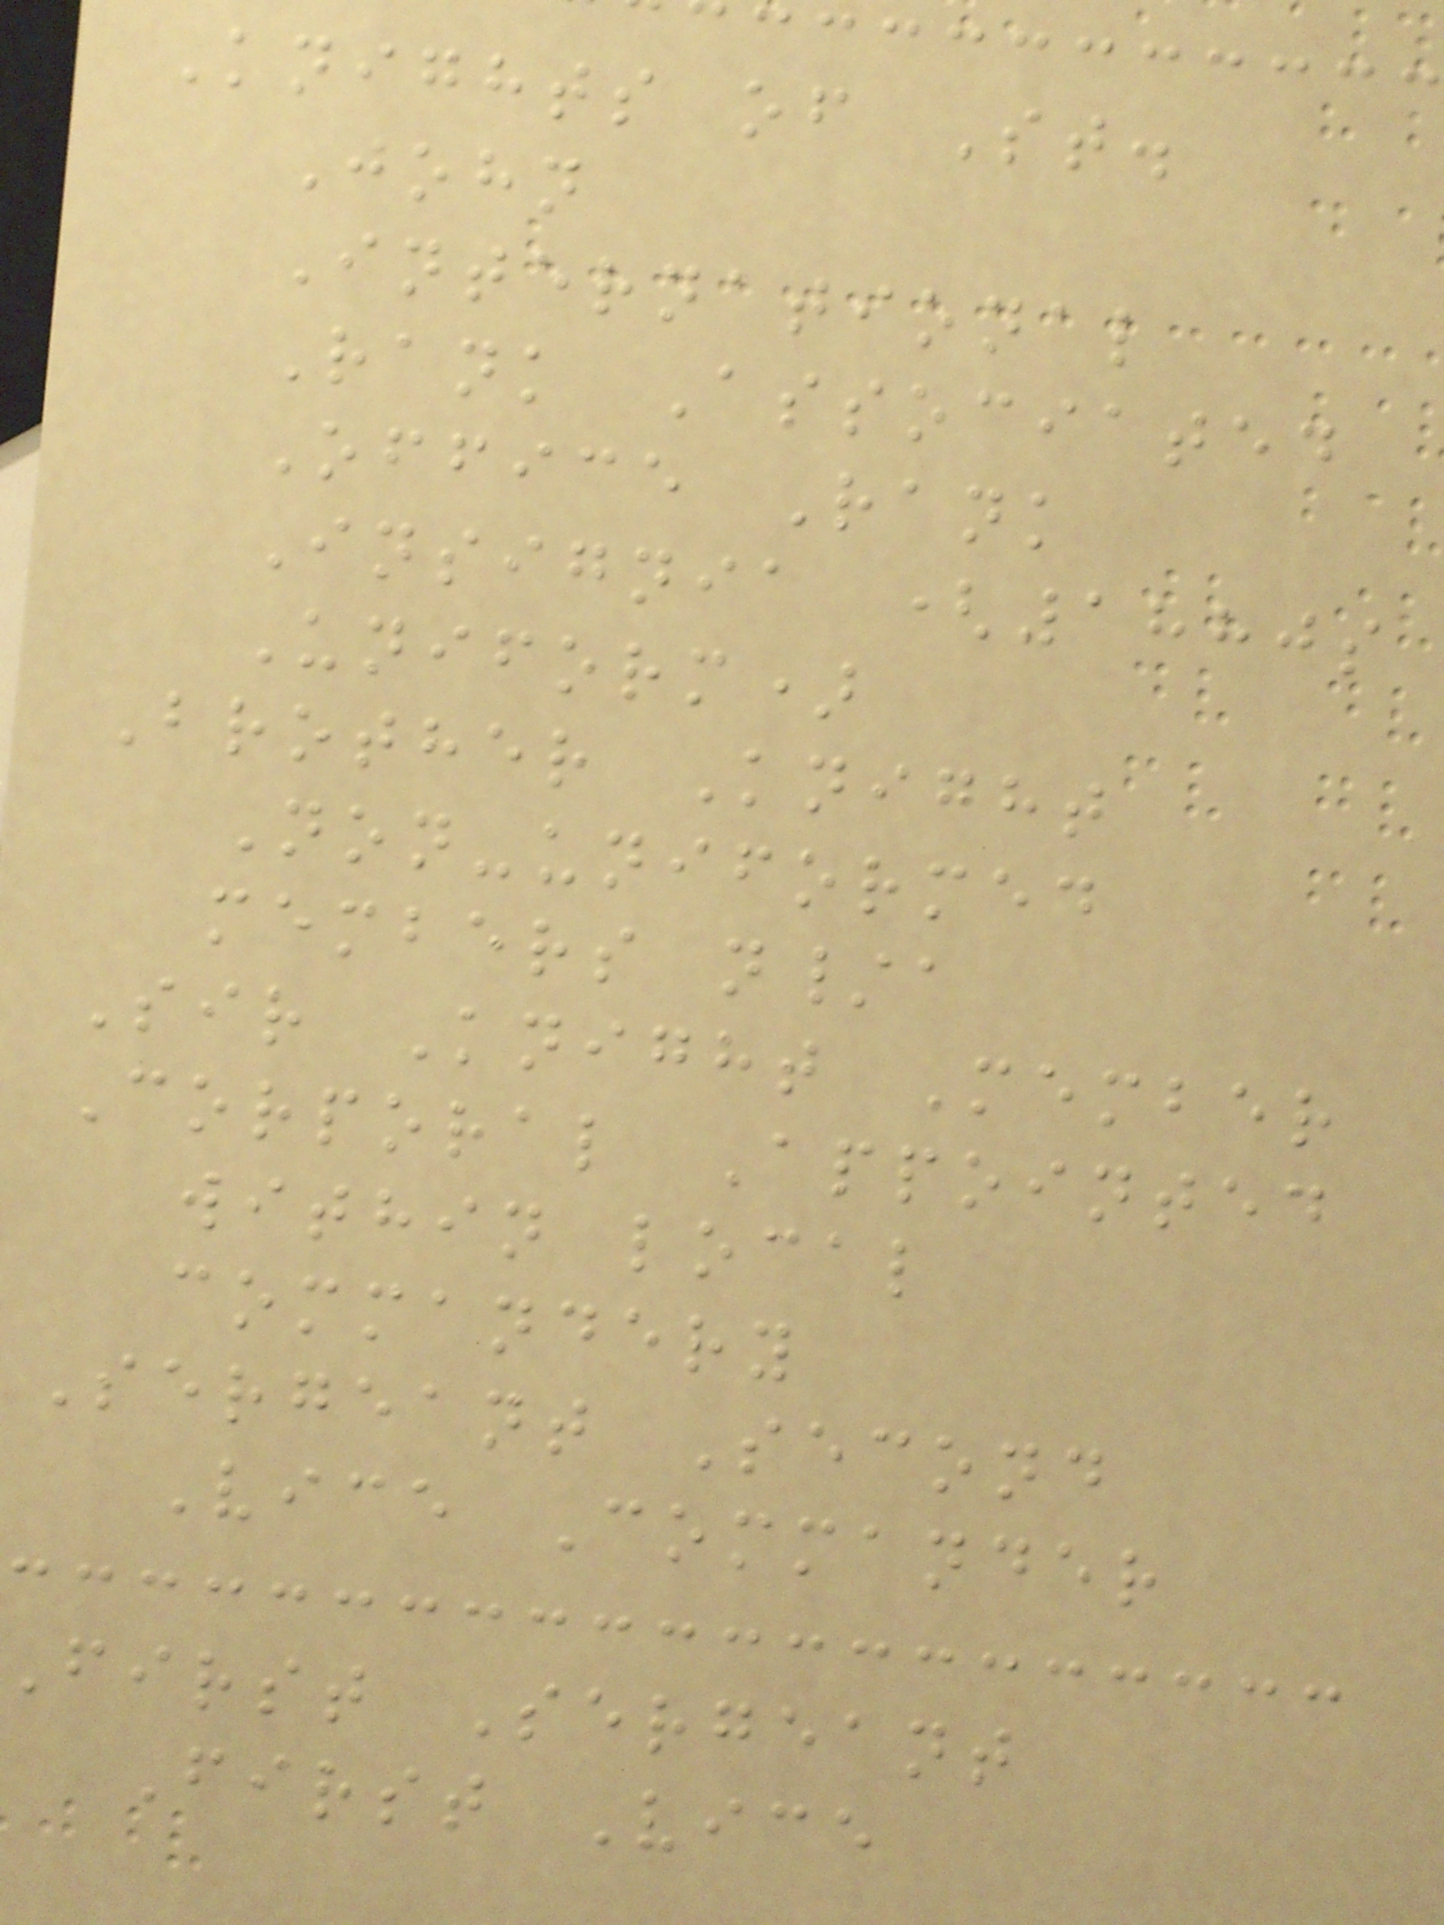Knights of St.
John
International
Rank Associated
Office Rank
Insignia (1880s
Uniform)
Brother Knight
Non-uniformed
members n/a
Sir Knight Member
Corporal Appointed
within local
commandery
Sergeant Second
Vice Commander
first Sergeant
First Vice
